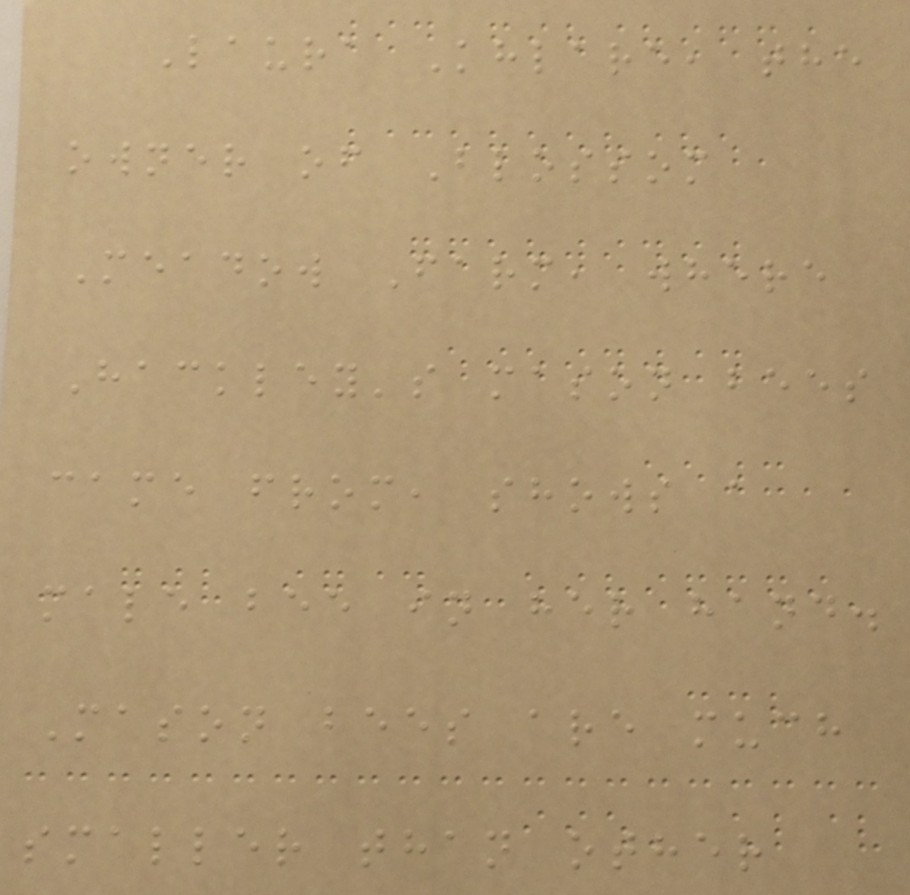Laura Khlare, the
owner of Blossom
Meadow Farm, where
Hackley's mason bees
came from, shows a
male bee in her hand.
Mason bees are much
smaller than other
